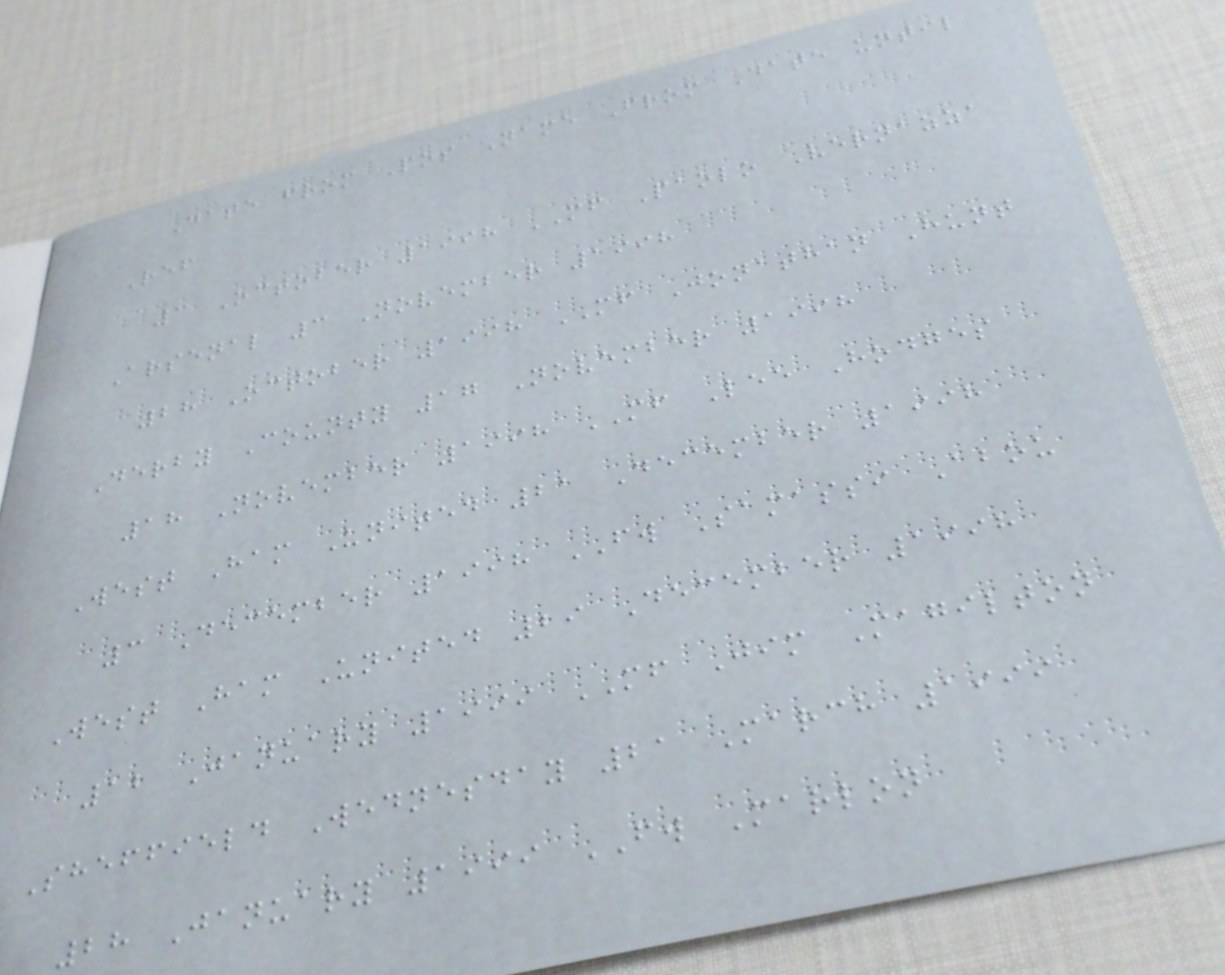Date from Pos Name From Date until
Ref
3 October 1998 MF Paolo Vernazza
Arsenal 3 November 1998
28 October 1998 MF Jonathan Hunt
Derby County 17 November 1998
18 November 1998 MF Lee Hodges
West Ham United 21 December 1998
3 December 1998 FW Samassi Abou
West Ham United 29 December 1998
12 January 1999 MF Jim Magilton
Sheffield Wednesday 21 March 1999
28 January 1999 FW Marlon
